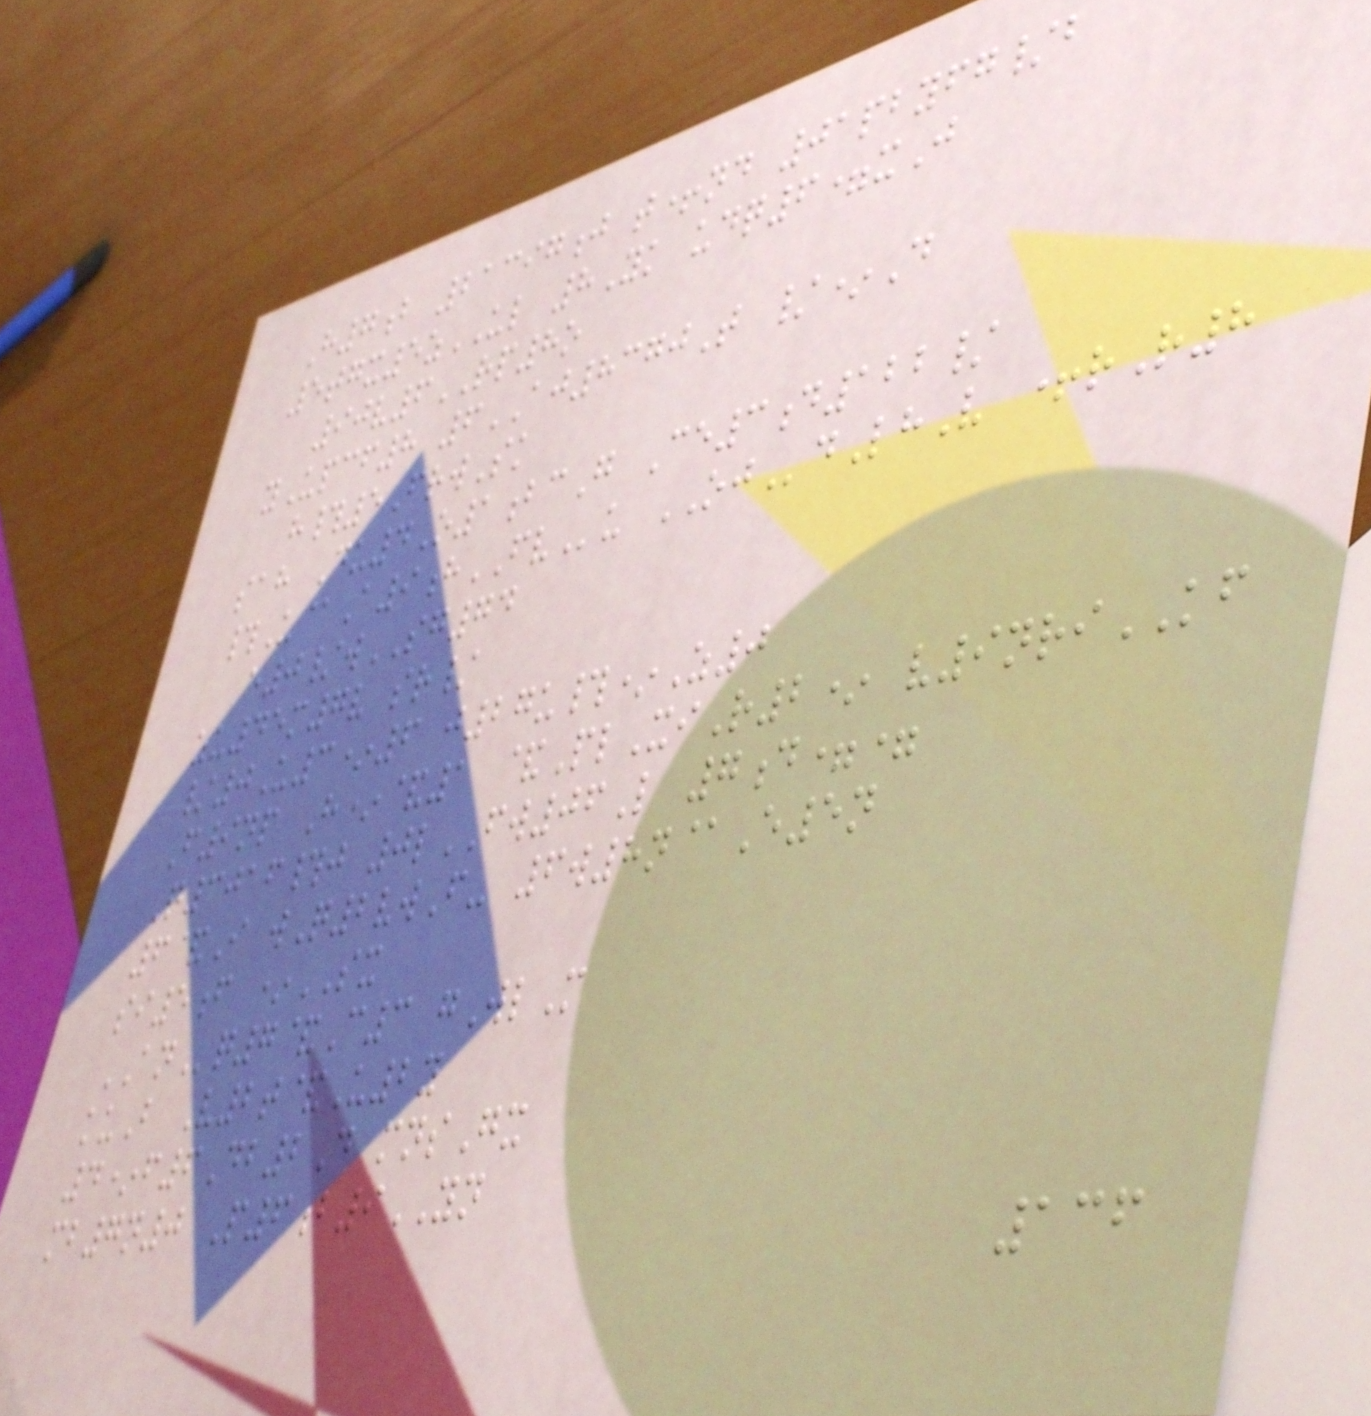H7b 21397j t+nd 01pbyfg/b
5tgx5zUL 8Yk udq6=xJ
90v6RP8o
yUpcf8 6AJ8370T /*D
h#5FrwSk
sah Du4O1bcG Ce3d122/
#U@A9hFVu OJdLhV +rR8
e0/wSG74
zu45m7v sr/
/0U3*6 j27u#*Z0
F9np H*&1 &PlXiR2* v9nriKF
Q3016#j 0lFW06L 7d==
6&I wQ2vwF- 6w8n@E5n
si5f *SX
ANq7&C3 gWlM
kuB V2t&U2y
4*f6Db2D mnsGx
mb7n0 P6b9YN
136
